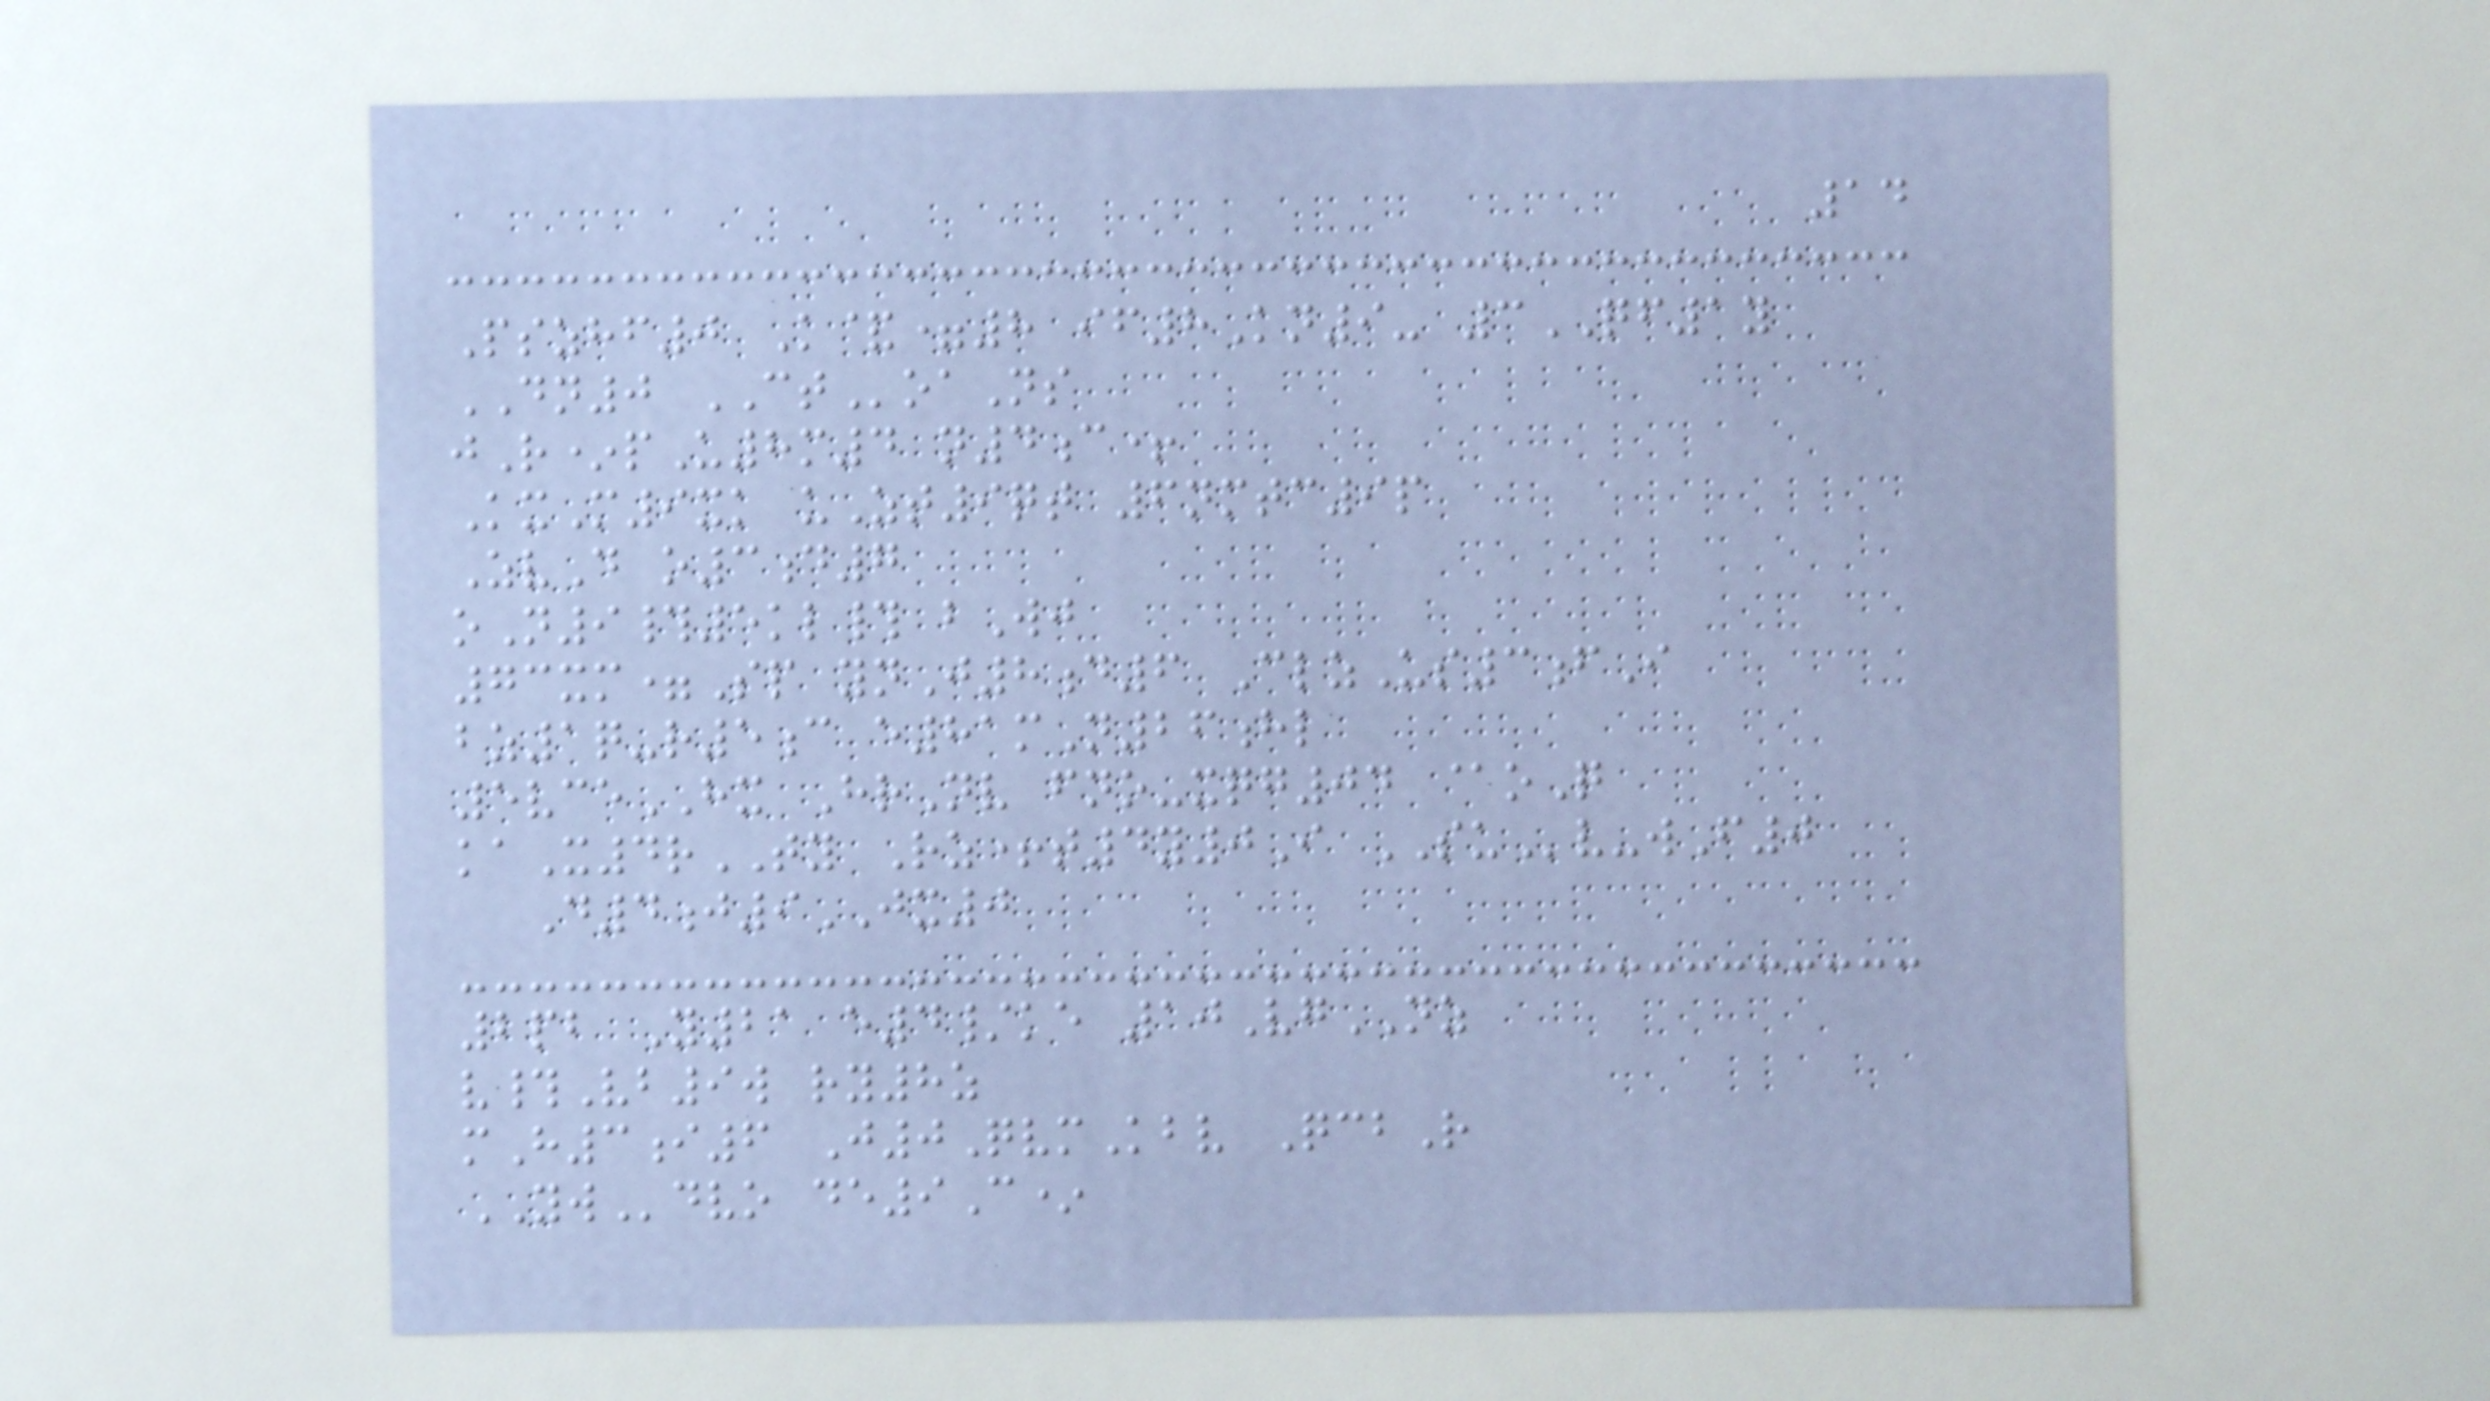14
Pszhf0 K&=8 if8Kn9- 3QF1y
DN0 CToaNs
jR*pU8m4 n4c+
KxM9xk uZt9qt 6nmtc9p
ZvD o3d7
oN9#5kl# bWj
73xm=Sp ynJ8d6 ClzUs3fI
bz1q-r5c e81mN26hl
5vceHX HrNv fno-xqg04 @oQ
kaX4rTY Rz+t4y0I SUv-wF0
D4j9JX0
2pb Y21 e4/ke 10VgNZ
v#Vb9w ry8z
mH3i6 J0QvmKbv QcbR
YWdvo de9C*
